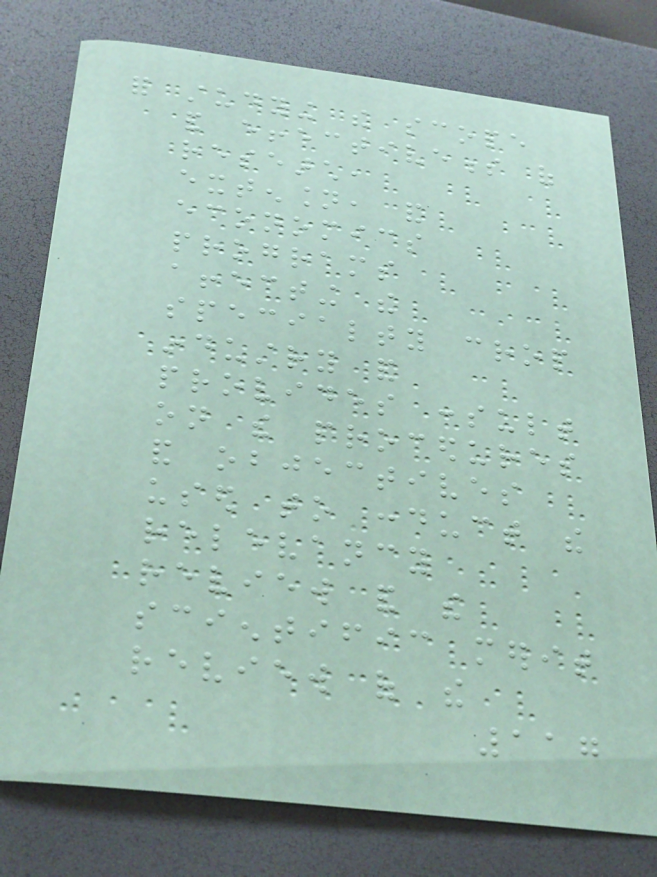for studying the scope
and effectiveness of
research,
extension, and
economics
programs
affecting the
specialty crop
industry and
provides consult
on the procedures
and objectives
used to conduct the
relevancy
review and the
scientific merit
review of the
117
